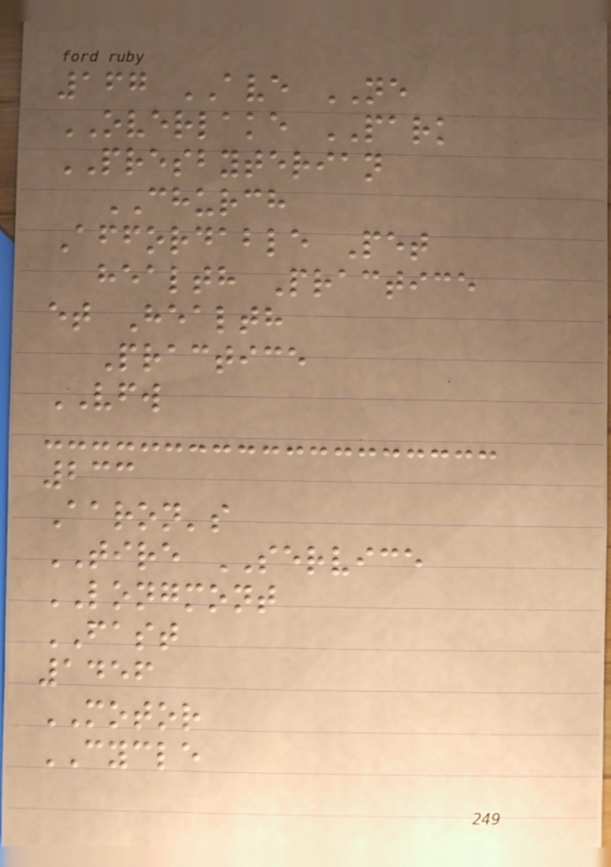167 AVE NE
OVERLAKE PARK
PRESBYTERIAN
CHURCH
Affordable Pet
health Practice
et Health
Practice
VFW
233
Aaron's
TIRE SERVICE
LONGMONT
FAST
1456
MOTOR
CYCLE
